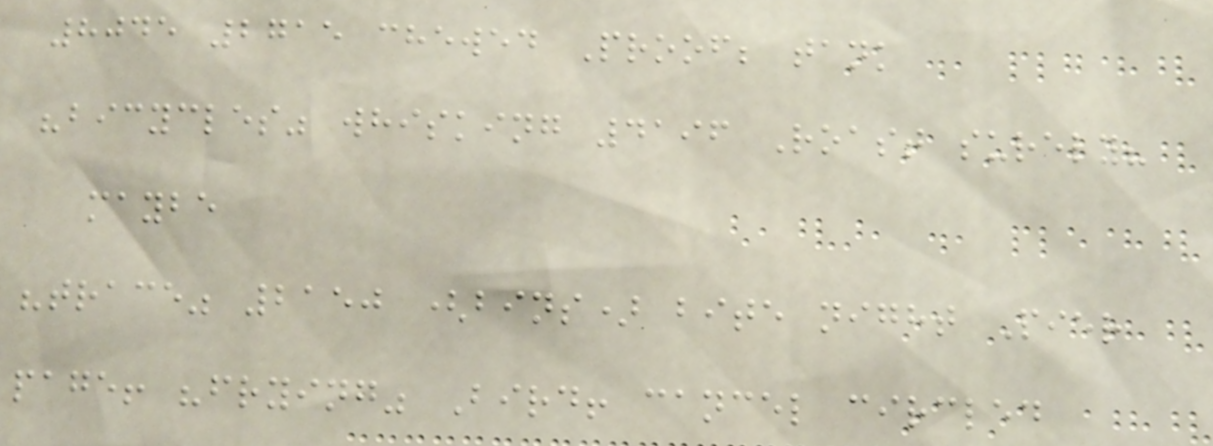8045 2715 chewed Proof; tank
"bicycles" whisking 4196 Roast surely?
maybe
"trace" 2150 (bins) bite night Pier
page! "frying" Bird! cancel circled
